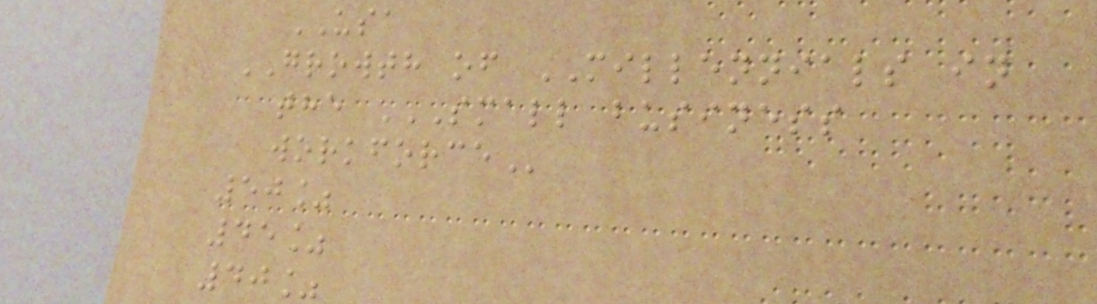USA
GROWTH of MILLENNIALS in
the SMALL BUSINESS
WORKFORCE
50%
45%
40%
